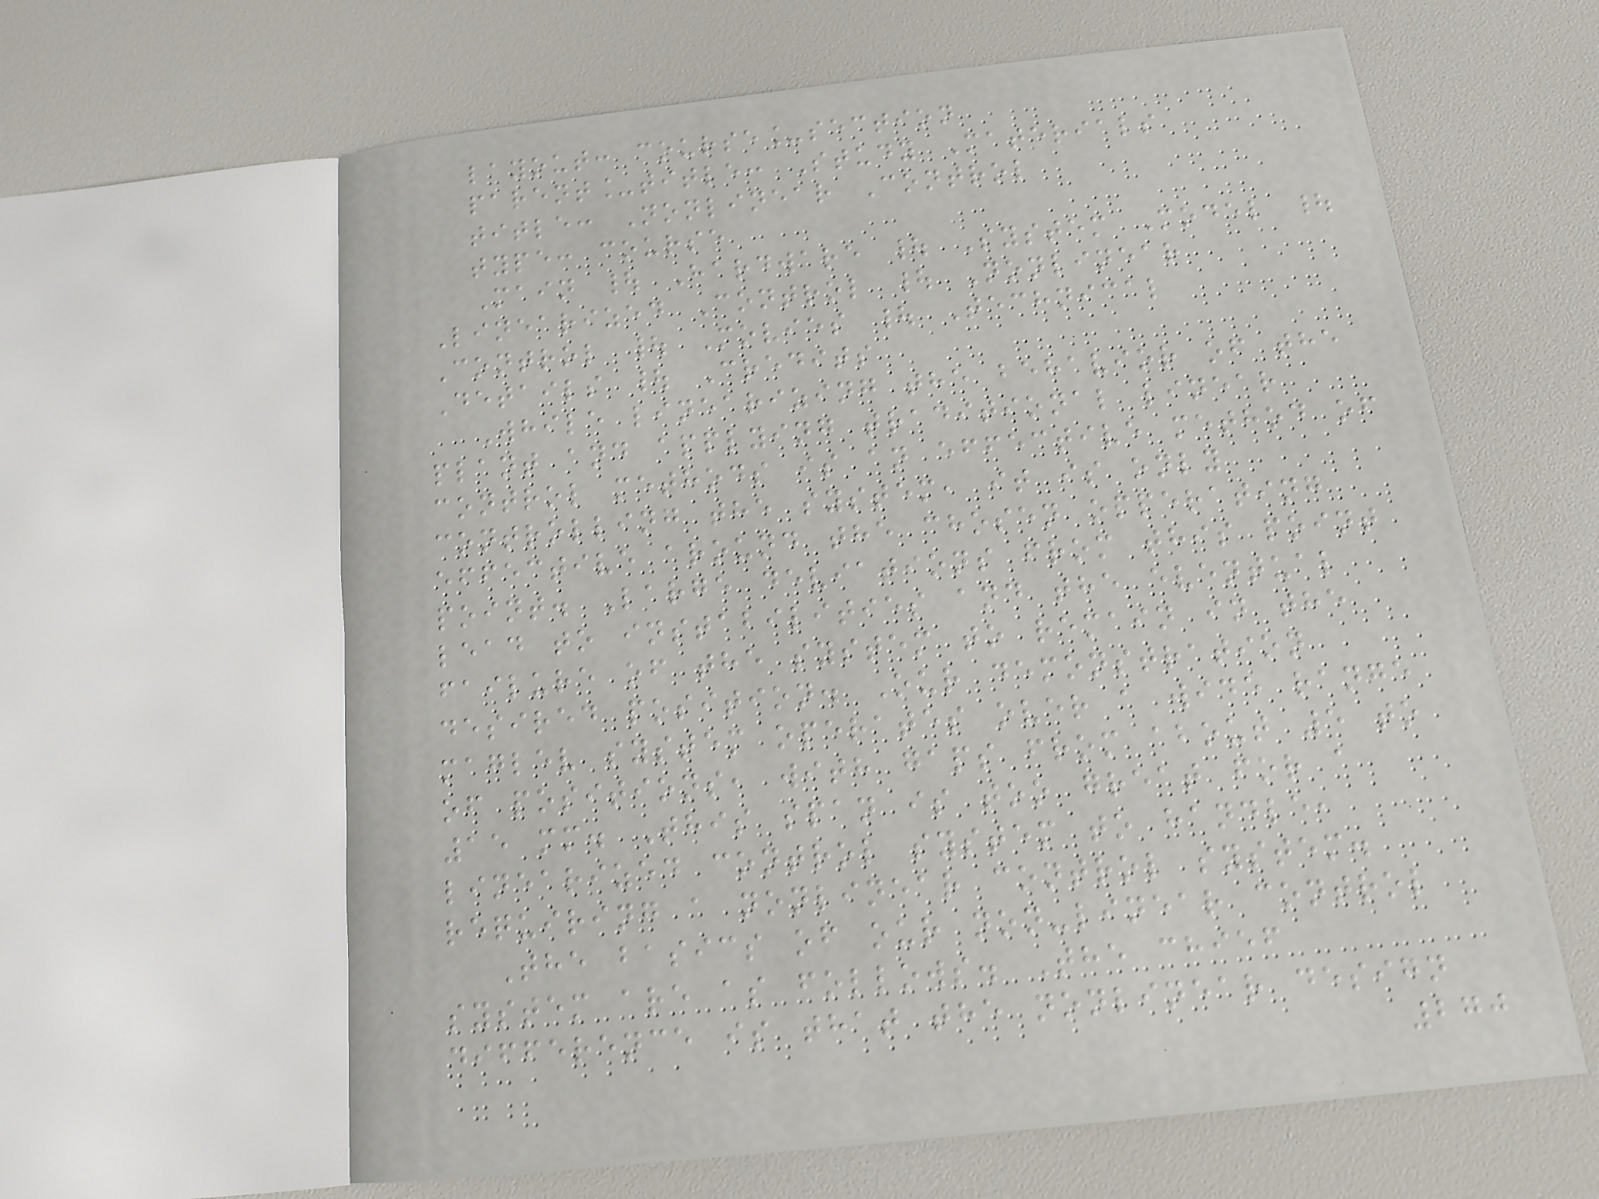layout: course_section
parent_title: Study Materials
title: Nonlinear Control
type: course
Main | Hardware | System Model |
Linearized Control | Nonlinear
Control | Movies | Technical
Details | Credits
While linearizing the behavior of the
plant and applying traditional linear
control methods is an effective method of
controlling the system, it is only
effective around the chosen opperating
point. Large deviations from this point
lead to instabilities and the eventual
failure of the system to remain in the
desired position. Our demonstration
maglev system operates over a wide range
of positions, with gaps from about 5 to
15 mm. This span is too great for a
linearized control system to handle,
requiring a nonlinear control system.
The basics of our non-linear control
system are as follows. The chief
difference is that the nonlinear design
270
